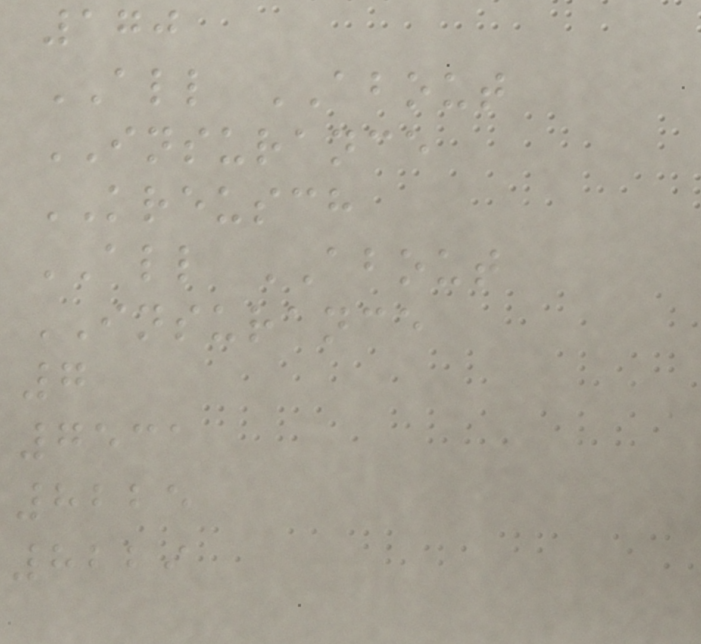170
ALL ABOUT
INSURANCE
KREUSCH
ALL ABOUT
INSURANCE
7
7531
8225
8229
